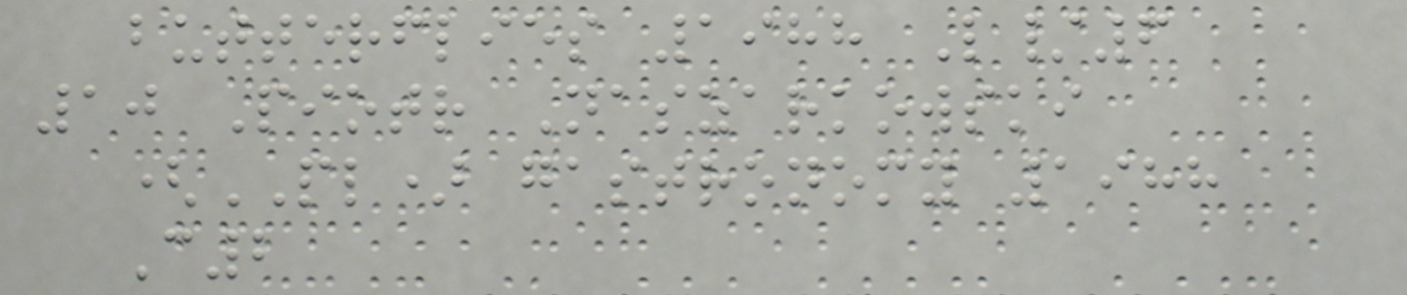butterflies 1988 L/6
10 Piotr Naszarkowski
(PL) gastronomy 1988
C2
